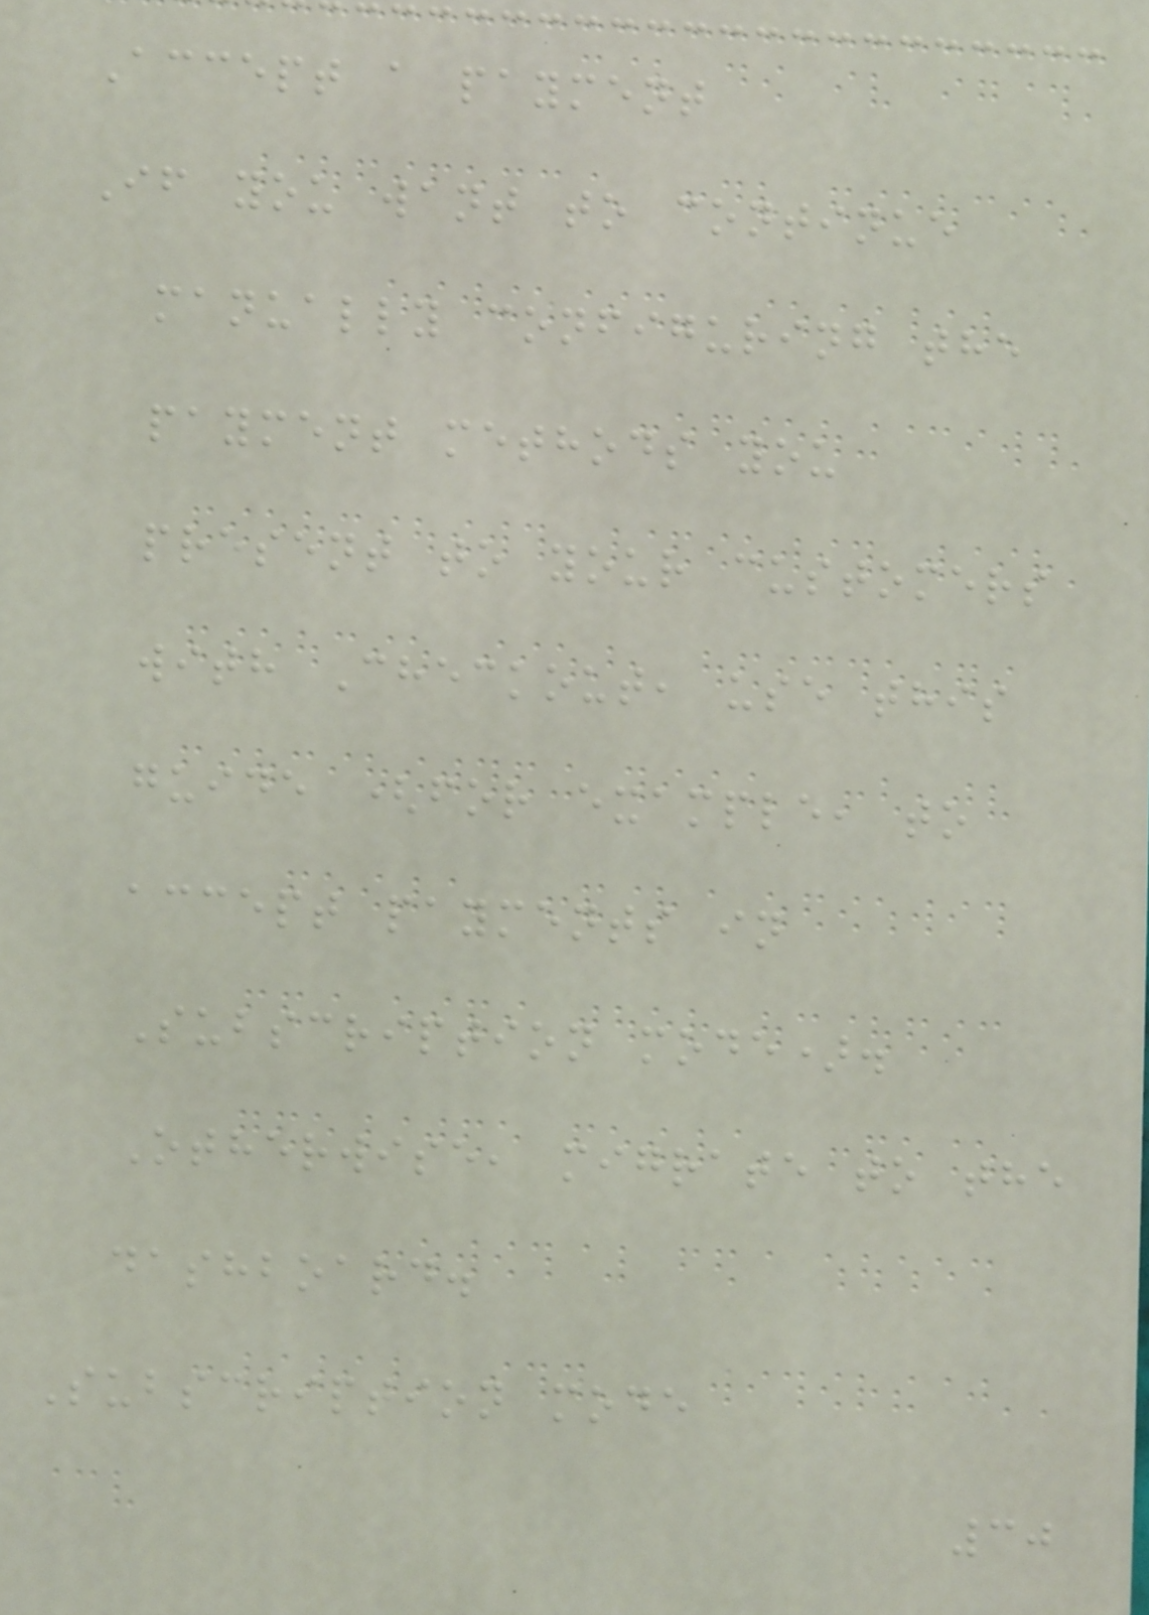Accept a payment
If you want to continue
manually configuring the
payment methods you
present to your customers
with Checkout, use this
guide (for example, to
accept payments in
Subscription mode).
Otherwise, migrate to the
dashboard.
Subscription mode
30
